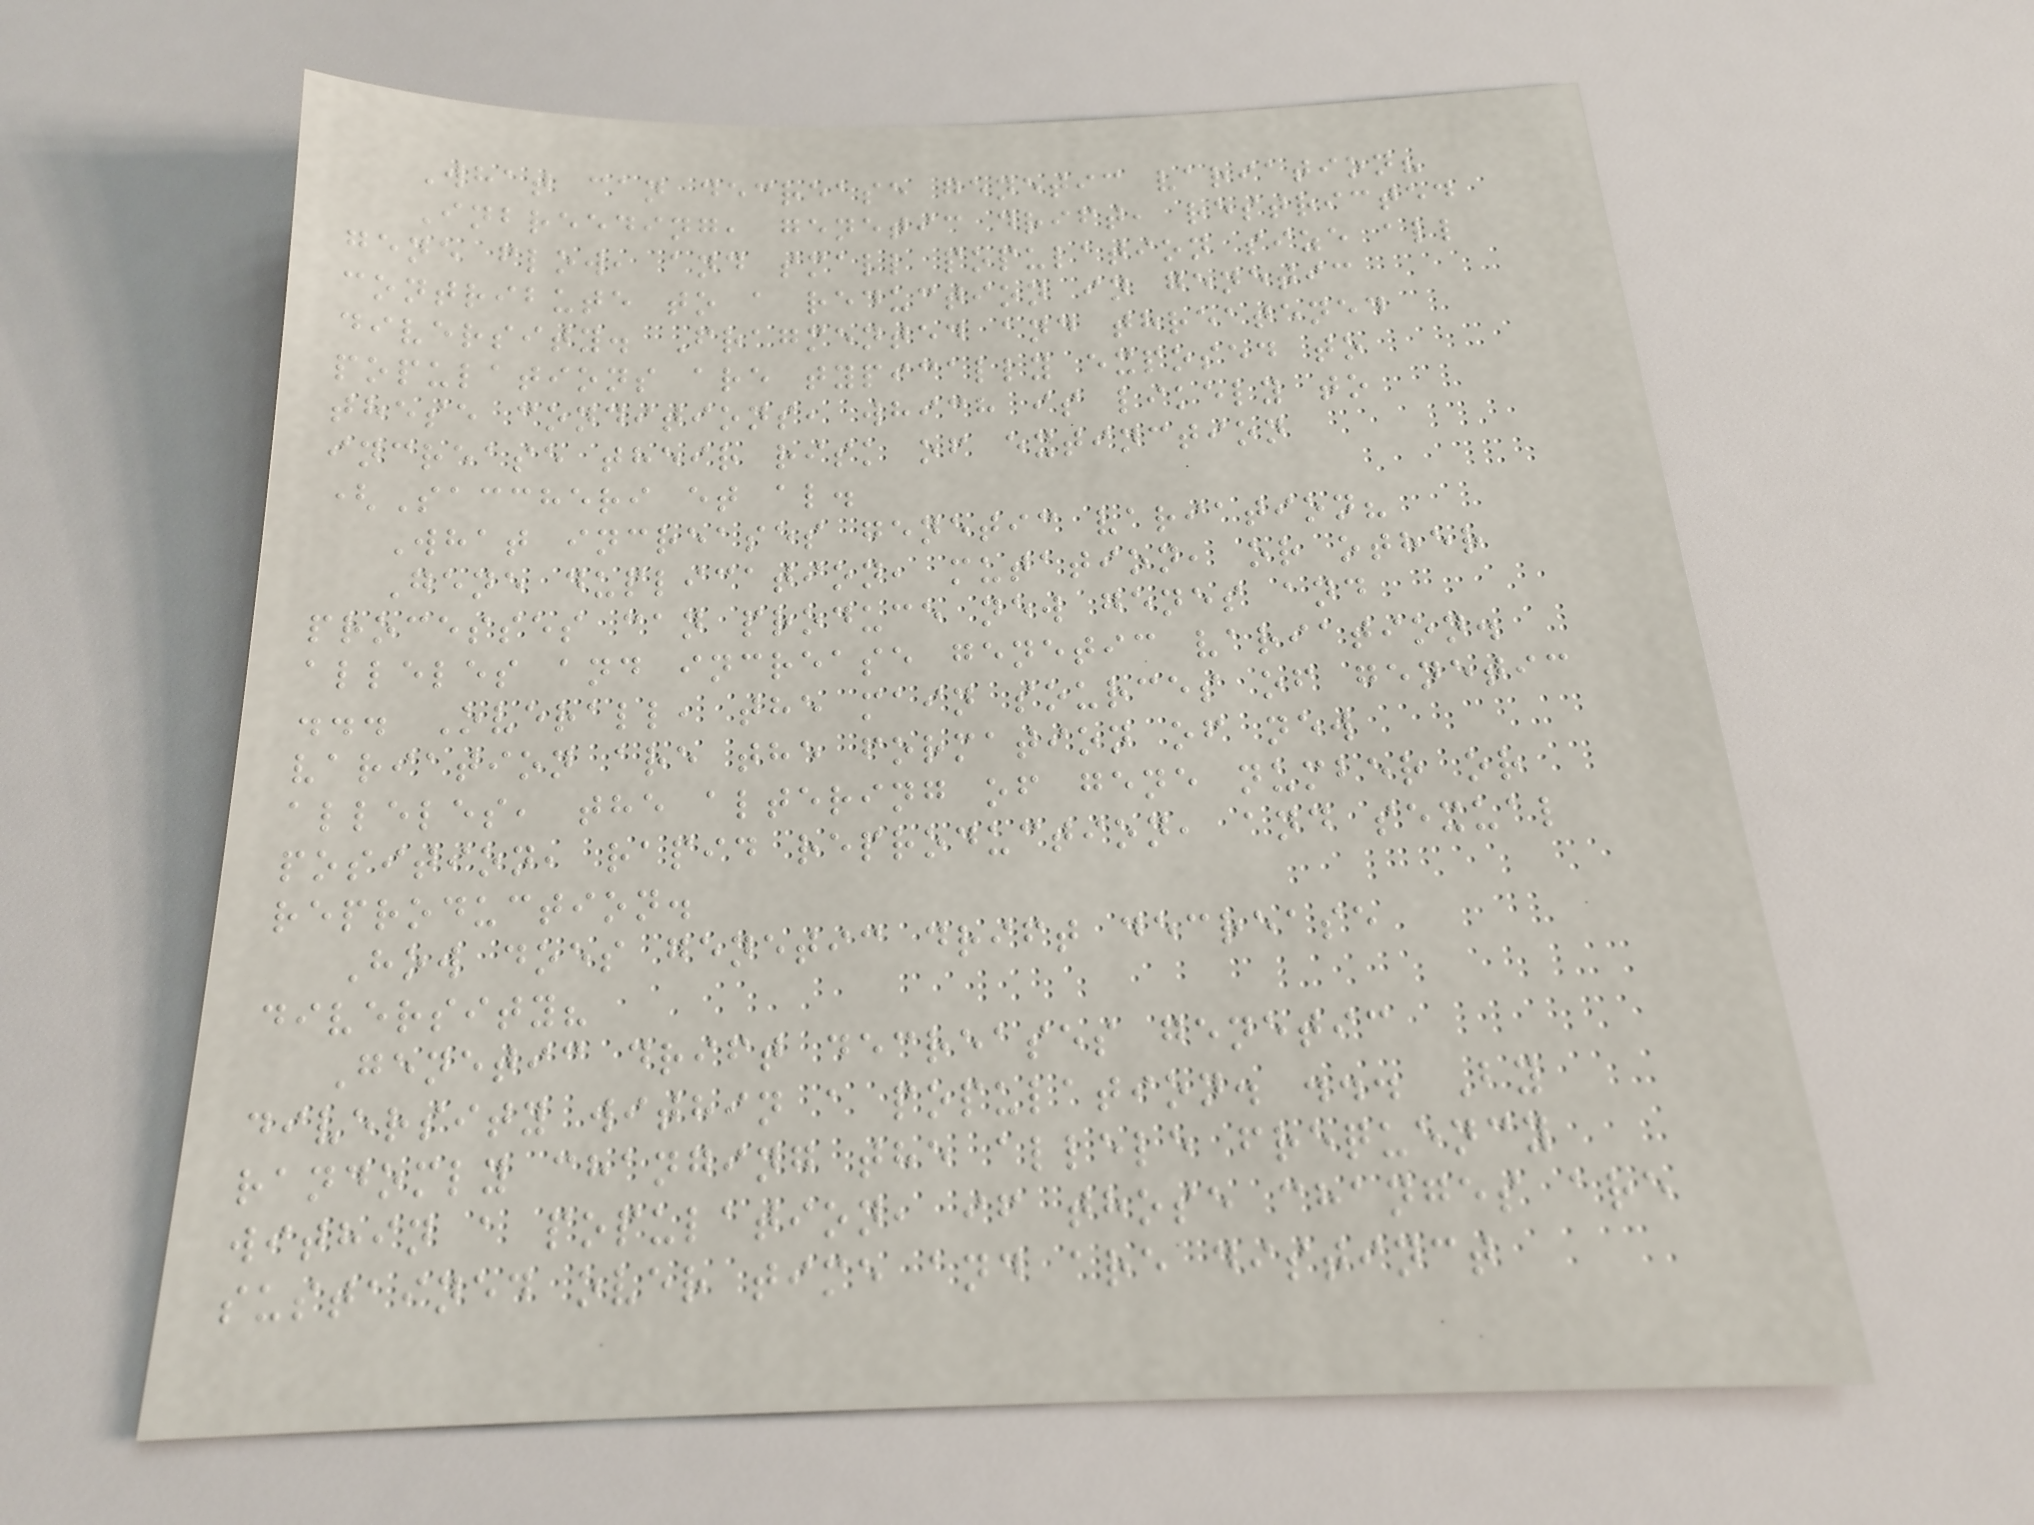What can decrease genetic variation?
Inbreeding, genetic drift, restricted
gene flow, and small population size all
contribute to a reduction in genetic
diversity. Fragmented and threatened
populations are typically exposed to
these conditions, which is likely to
increase their risk of extinction
(Saccheri et al.
What increases genetic variation?
Gene duplication, mutation, or other
processes can produce new genes and
alleles and increase genetic variation.
... Overall, the main sources of genetic
variation are the formation of new
alleles, the altering of gene number or
position, rapid reproduction, and sexual
reproduction.
How does genetic drift decrease
diversity?
Genetic drift decreases genetic
diversity within a population. ... By
randomly changing the allele frequency
within a population, if those changes are
sustained over time and are distinct
